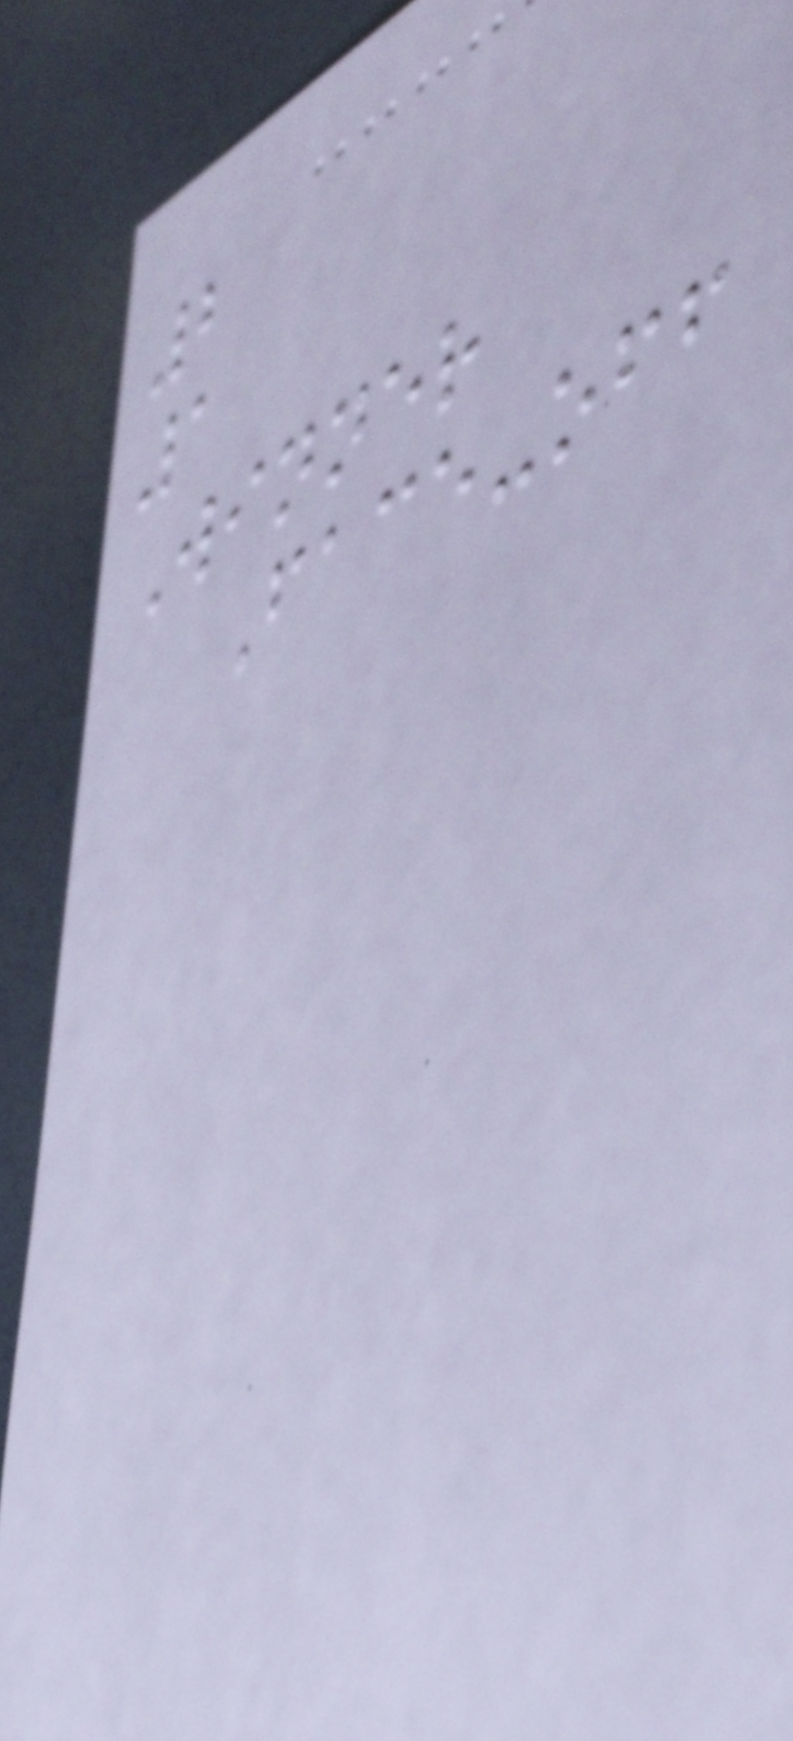2
1
Winner
Face-off
